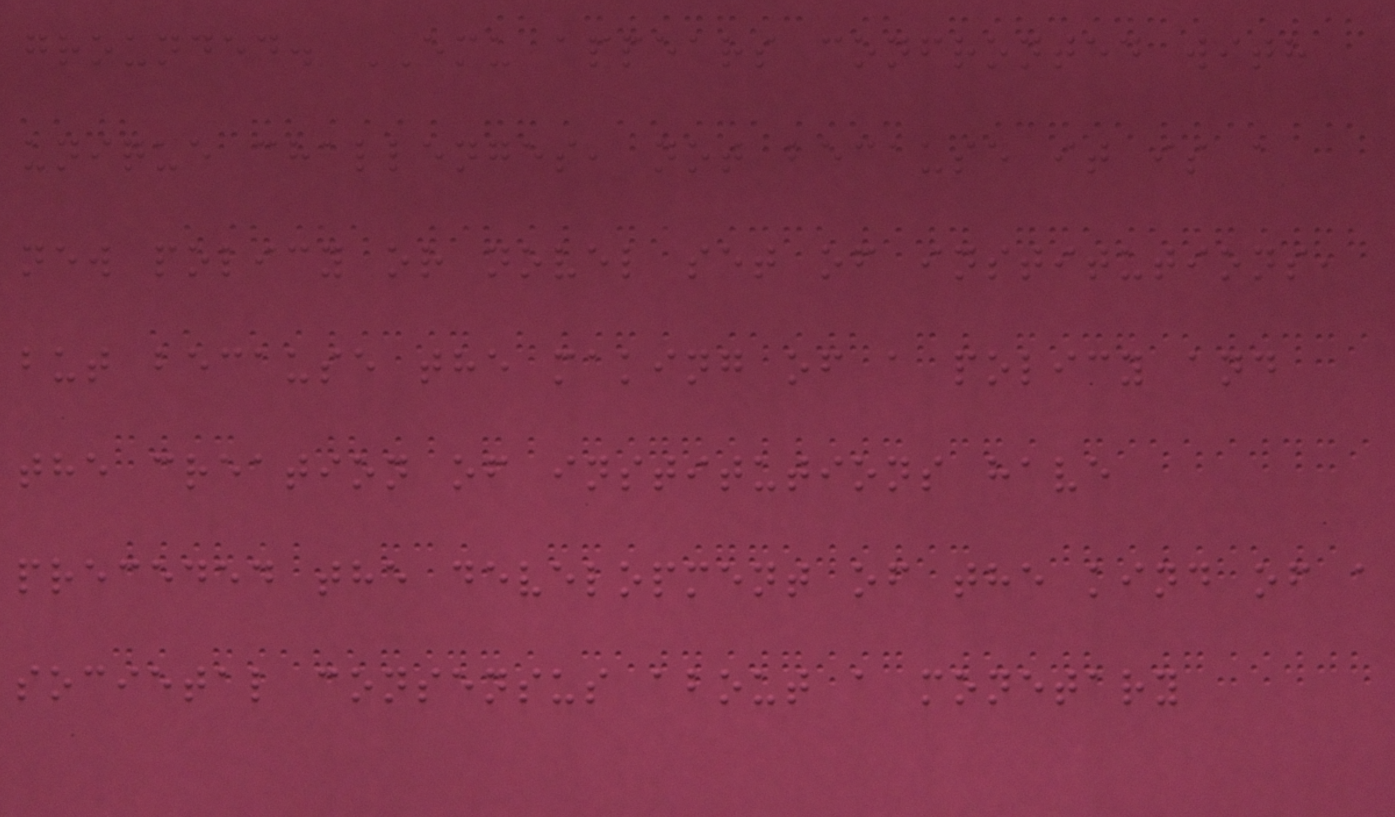grounded. EMU appears confronted with
unique challenges, not because it is a
new policy or novel set of institutions,
but because the making of a policy and
the creation of institutions have
preceded the development of the kind of a
societal consensus about a monetary
